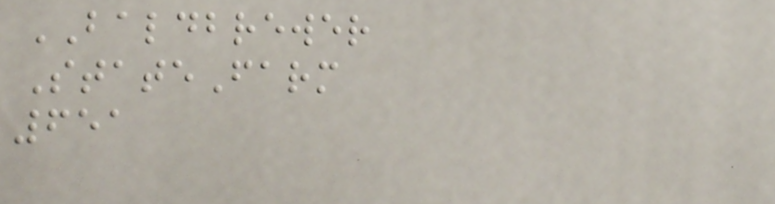BALDBREWER
StateFarm
651
